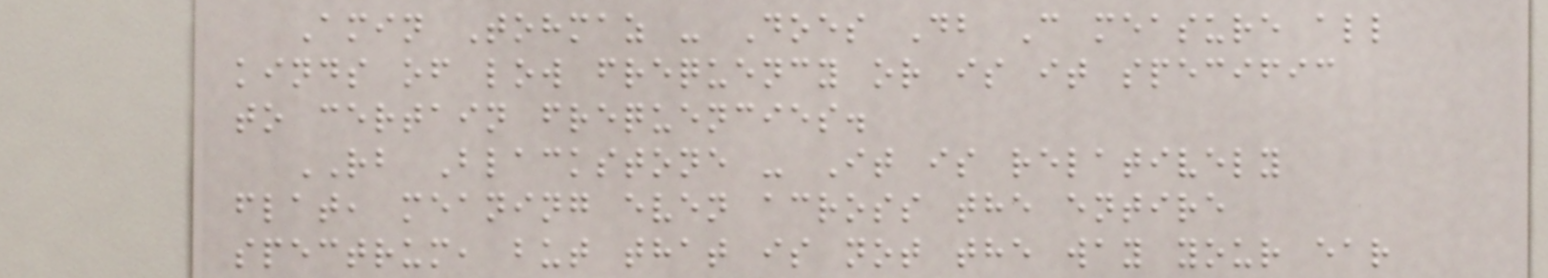Amin Tohmaz - Does Db C measure all
kinds of low frequency or is it specific
to certain frequencies.
RB Blackstone - It is relatively
flat, meaning even across the entire
spectrum, but that is not the way your ear
